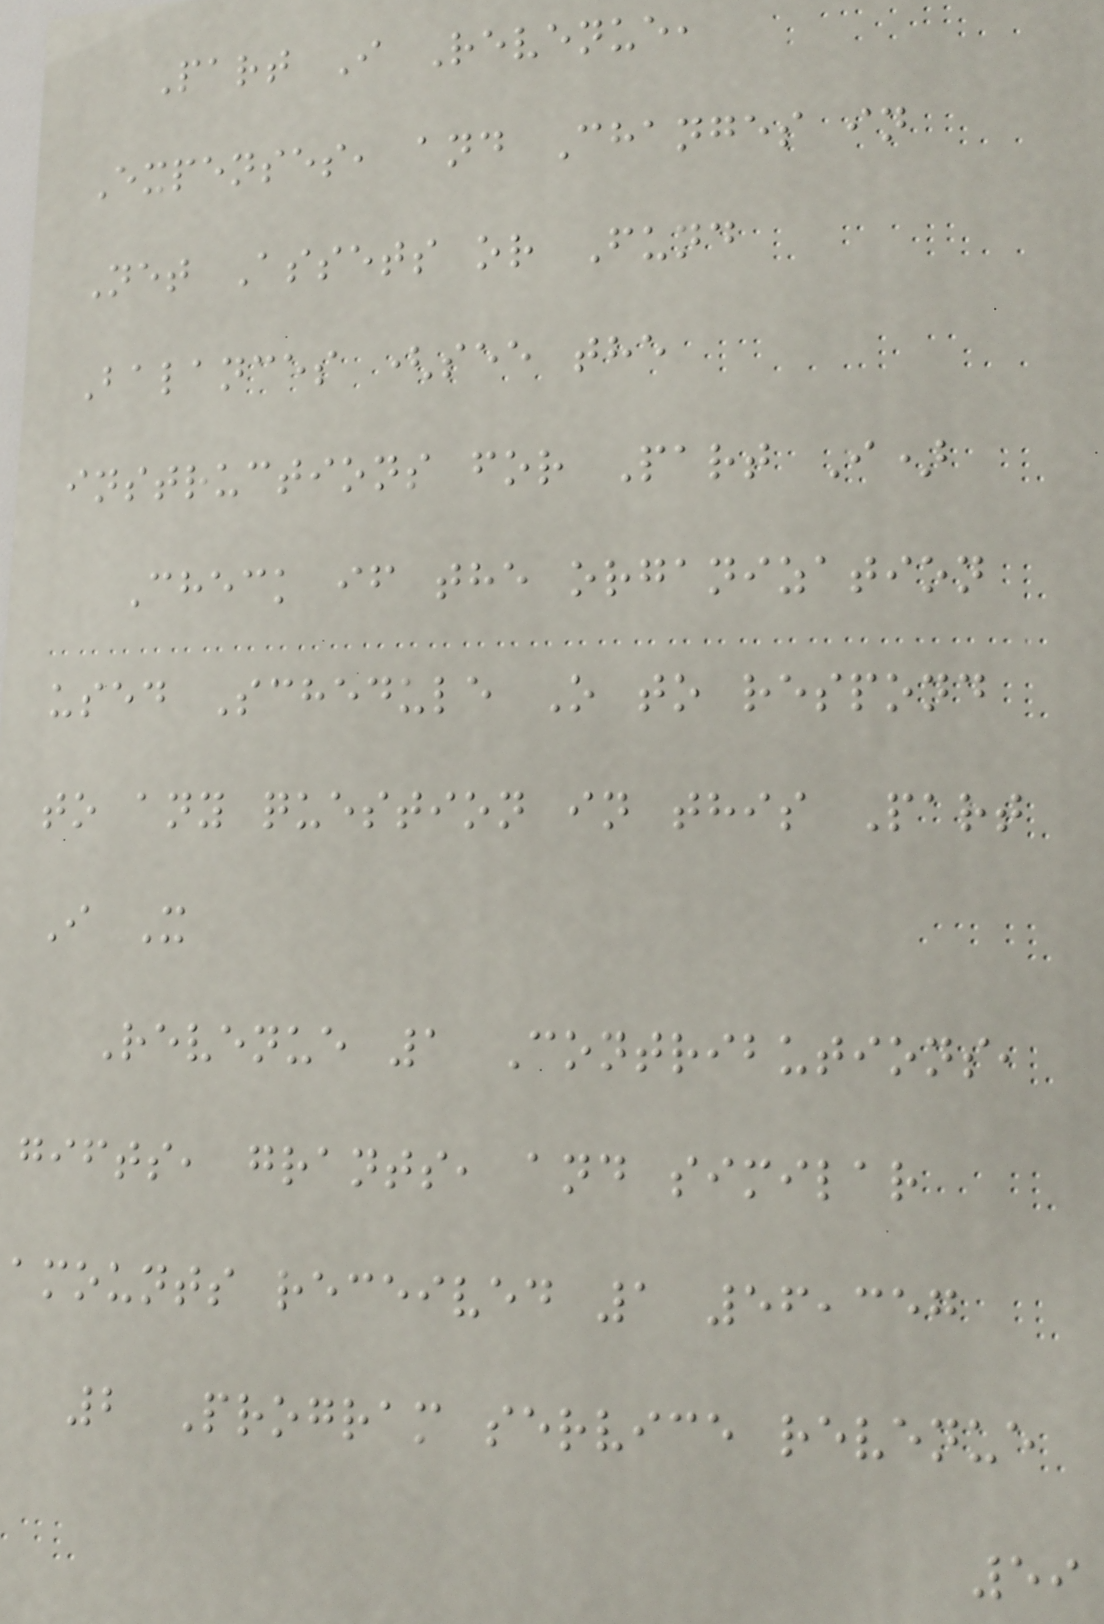Part I Revenue,
Expenses, and Changes in
Net Assets or Fund
Balances (see the
instructions for Part I)
Check if the organization
used Schedule O to respond
to any question in this Part
I X
Revenue 1 Contributions,
gifts, grants, and similar
amounts received 1 56,357
2 Program service revenue
59
